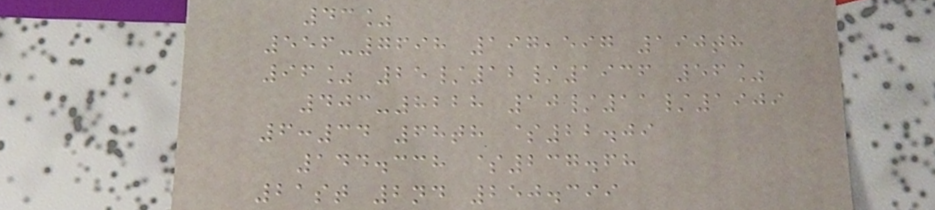43%
556-7698 197,597 190th
96% 25/12/1936 56%
403-8228 10/11/1909
6:34 68th $22.09
144.338 $237.68
21st 2nd 250.399
